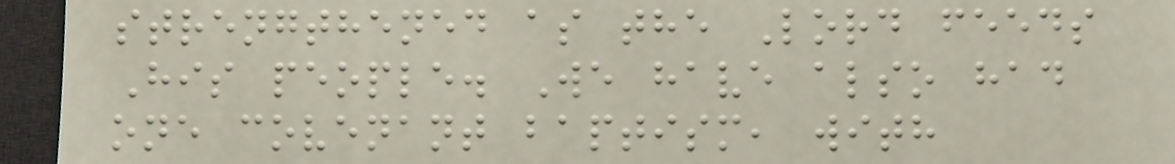strengthened as the Lord feeds
His people. We have also had
one covenant baptism, with
